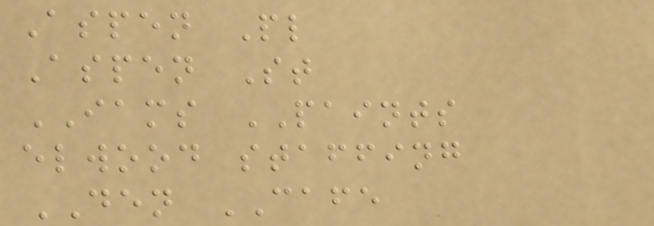Aspen Pl
Aspen St
IAMS PAINTS
elwood staffing
DEN CAFE
